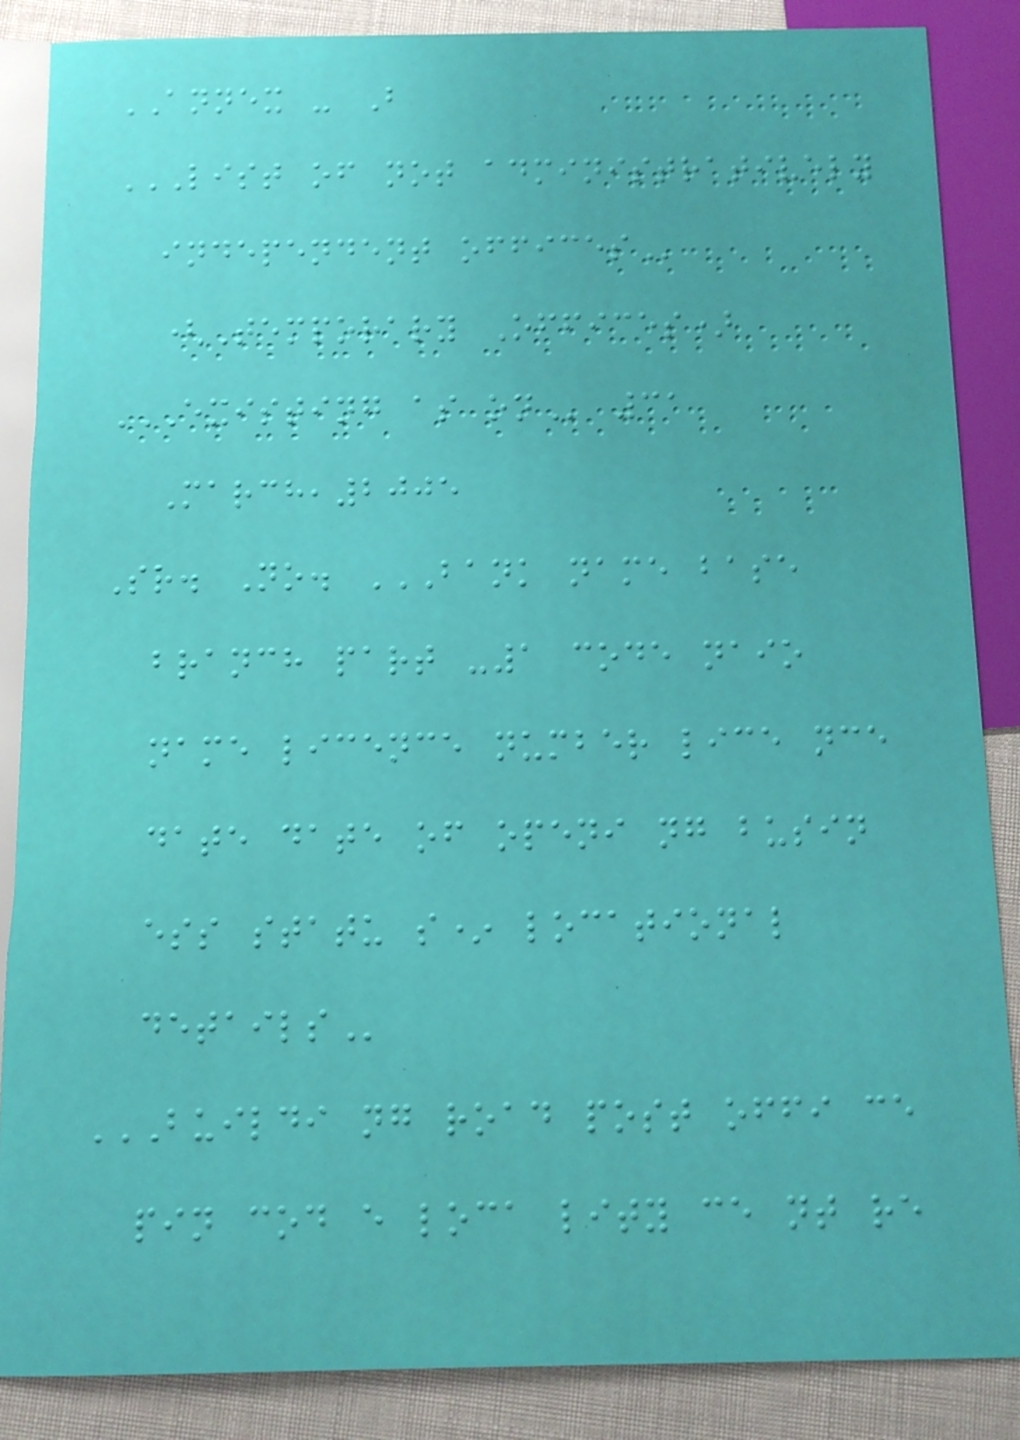ANNEX - B
LIST OF NOT ADMINISTRATIVELY
INDEPENDENT OFFICES
(Temporary Offices)
EXISTING AS ON 31
March,2005
Sr. No. BANK NAME BASE
BRANCH PART -1 CODE NAIO
NAME LICENCE NUMBER LICE NCE
DATE DATE OF OPENI NG BUSIN
ESS STATU S* LOCATIONAL
DETAILS
BUILDI NG ROAD POST OFFI CE
PIN COD E LOCA LITY CE NT RE
